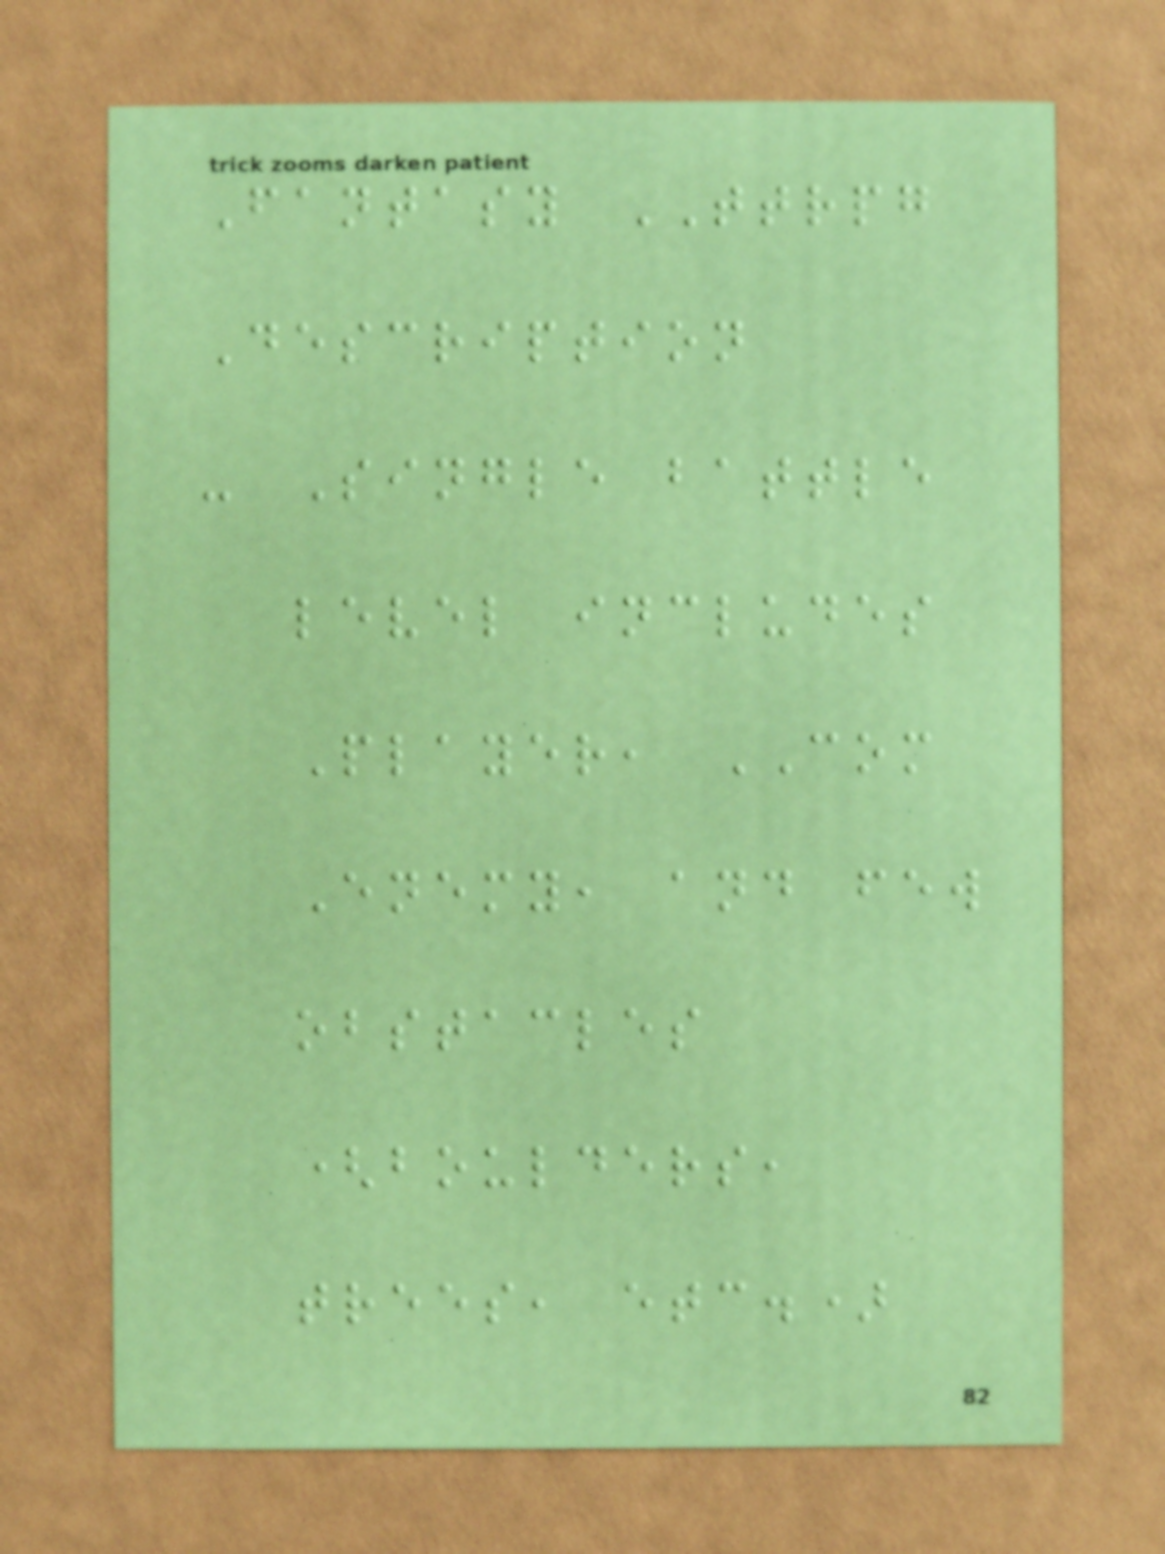Fantasy TTRPG
Description
- Single battle
level includes
Player, COM
Enemy, and few
obstacles
(boulders,
trees, etc.)
